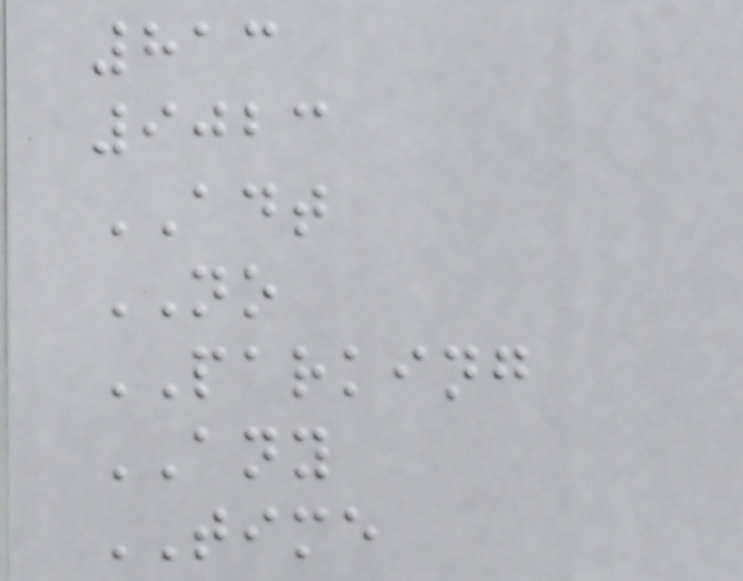813
9023
ADT
NO
PARKING
ANY
TIME
